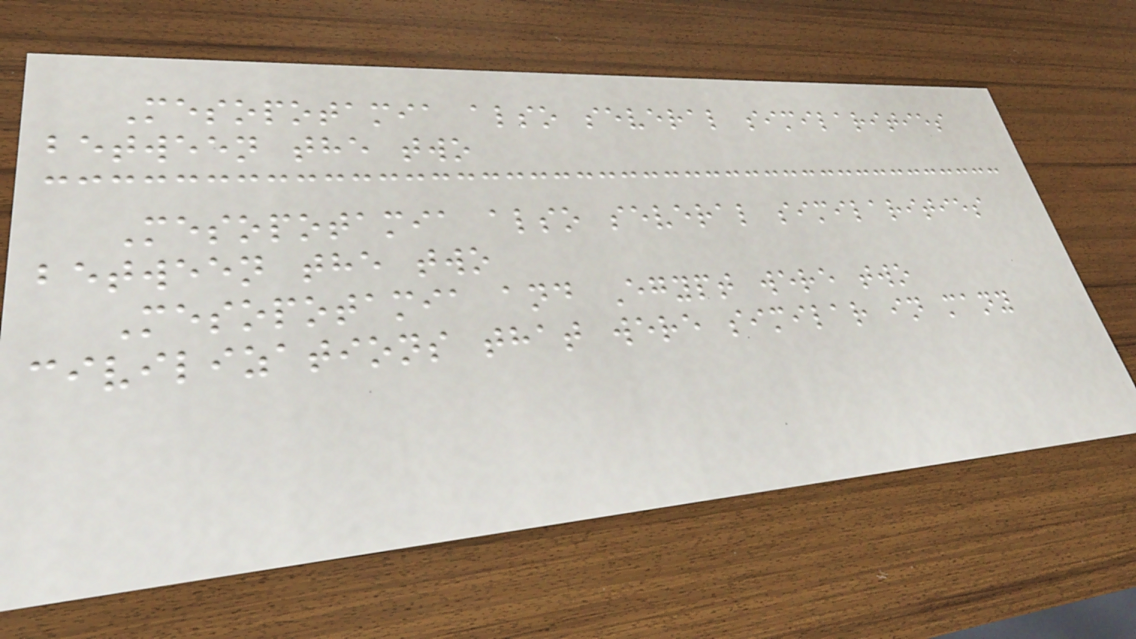Mesopotamia also several similarities
between the two
Mesopotamia also several similarities
between the two
Mesopotamia and Egypt were two
civilizations that were similar in many
